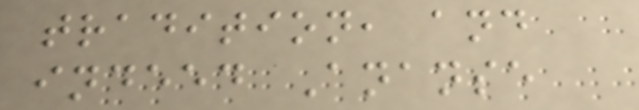tradition, and
indeed Ananse
